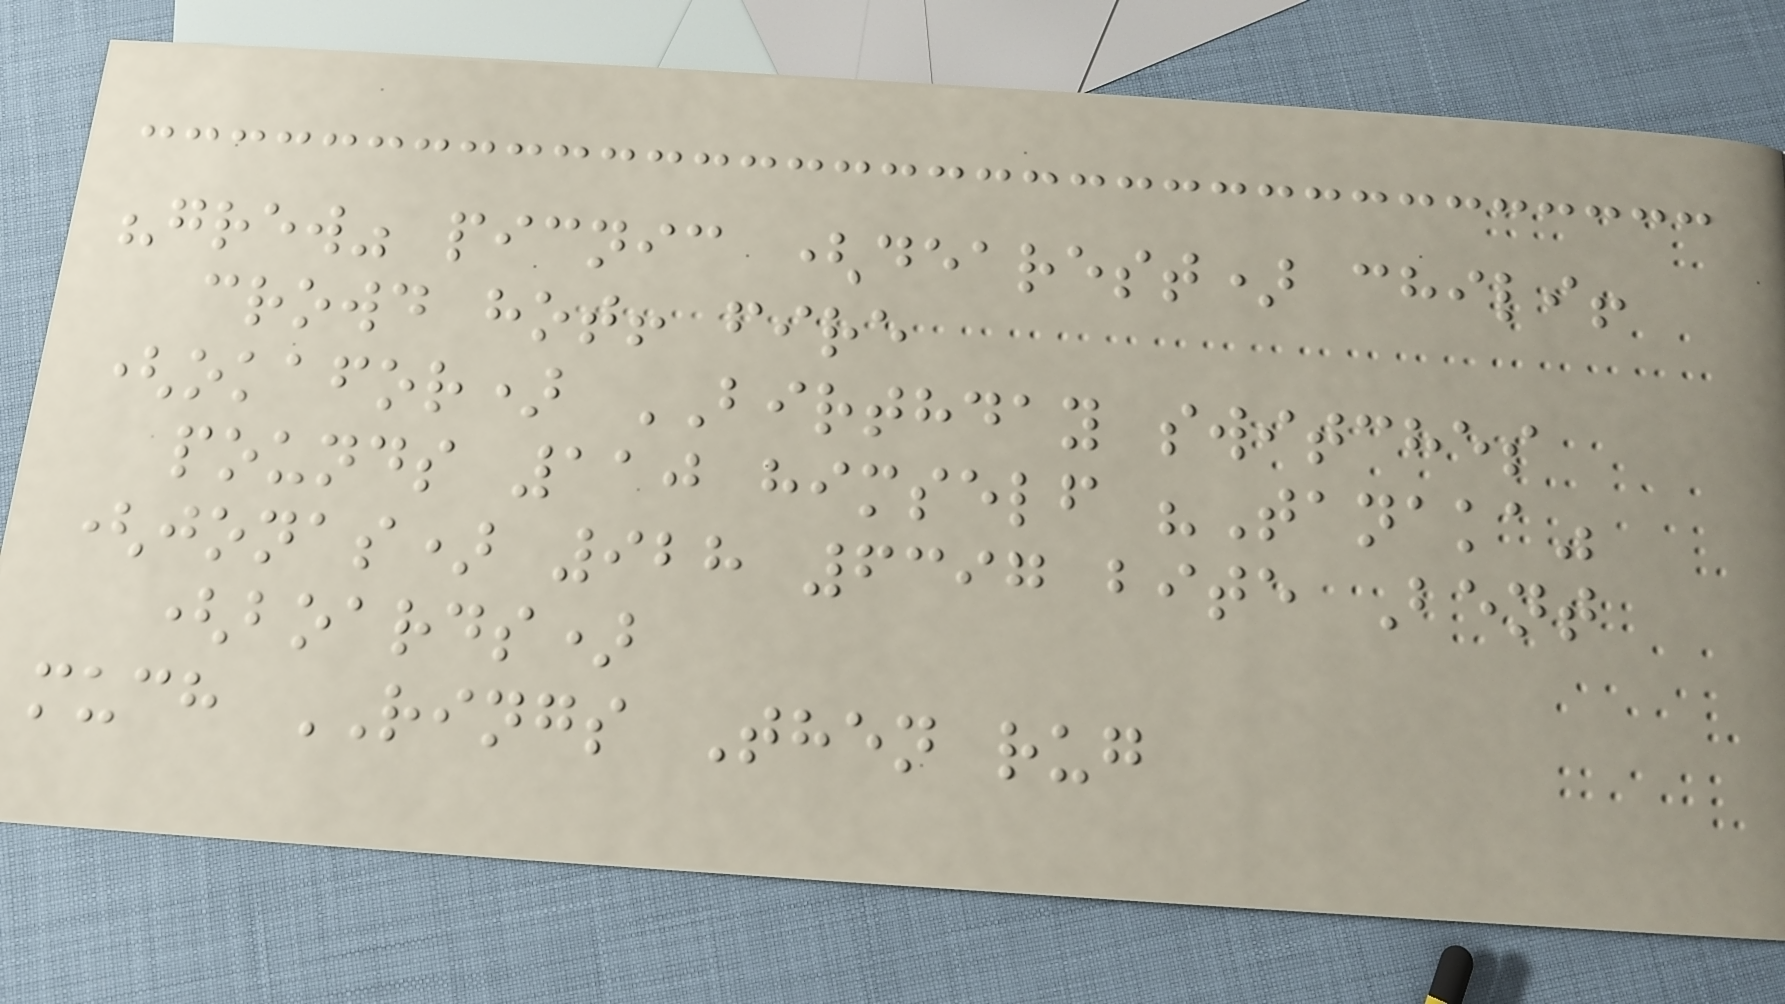"grew" picnic (dearest) chili!
crowd hot! fire
(okafor) BIRTHDAY switches
pounds 110 himself "Tanaka"
(jonas) 928 6397 bite Bent
(boards)
much RINGS Then rug
